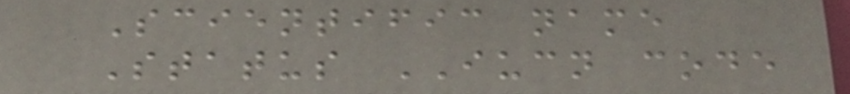Scientific name
Status IUCN code
